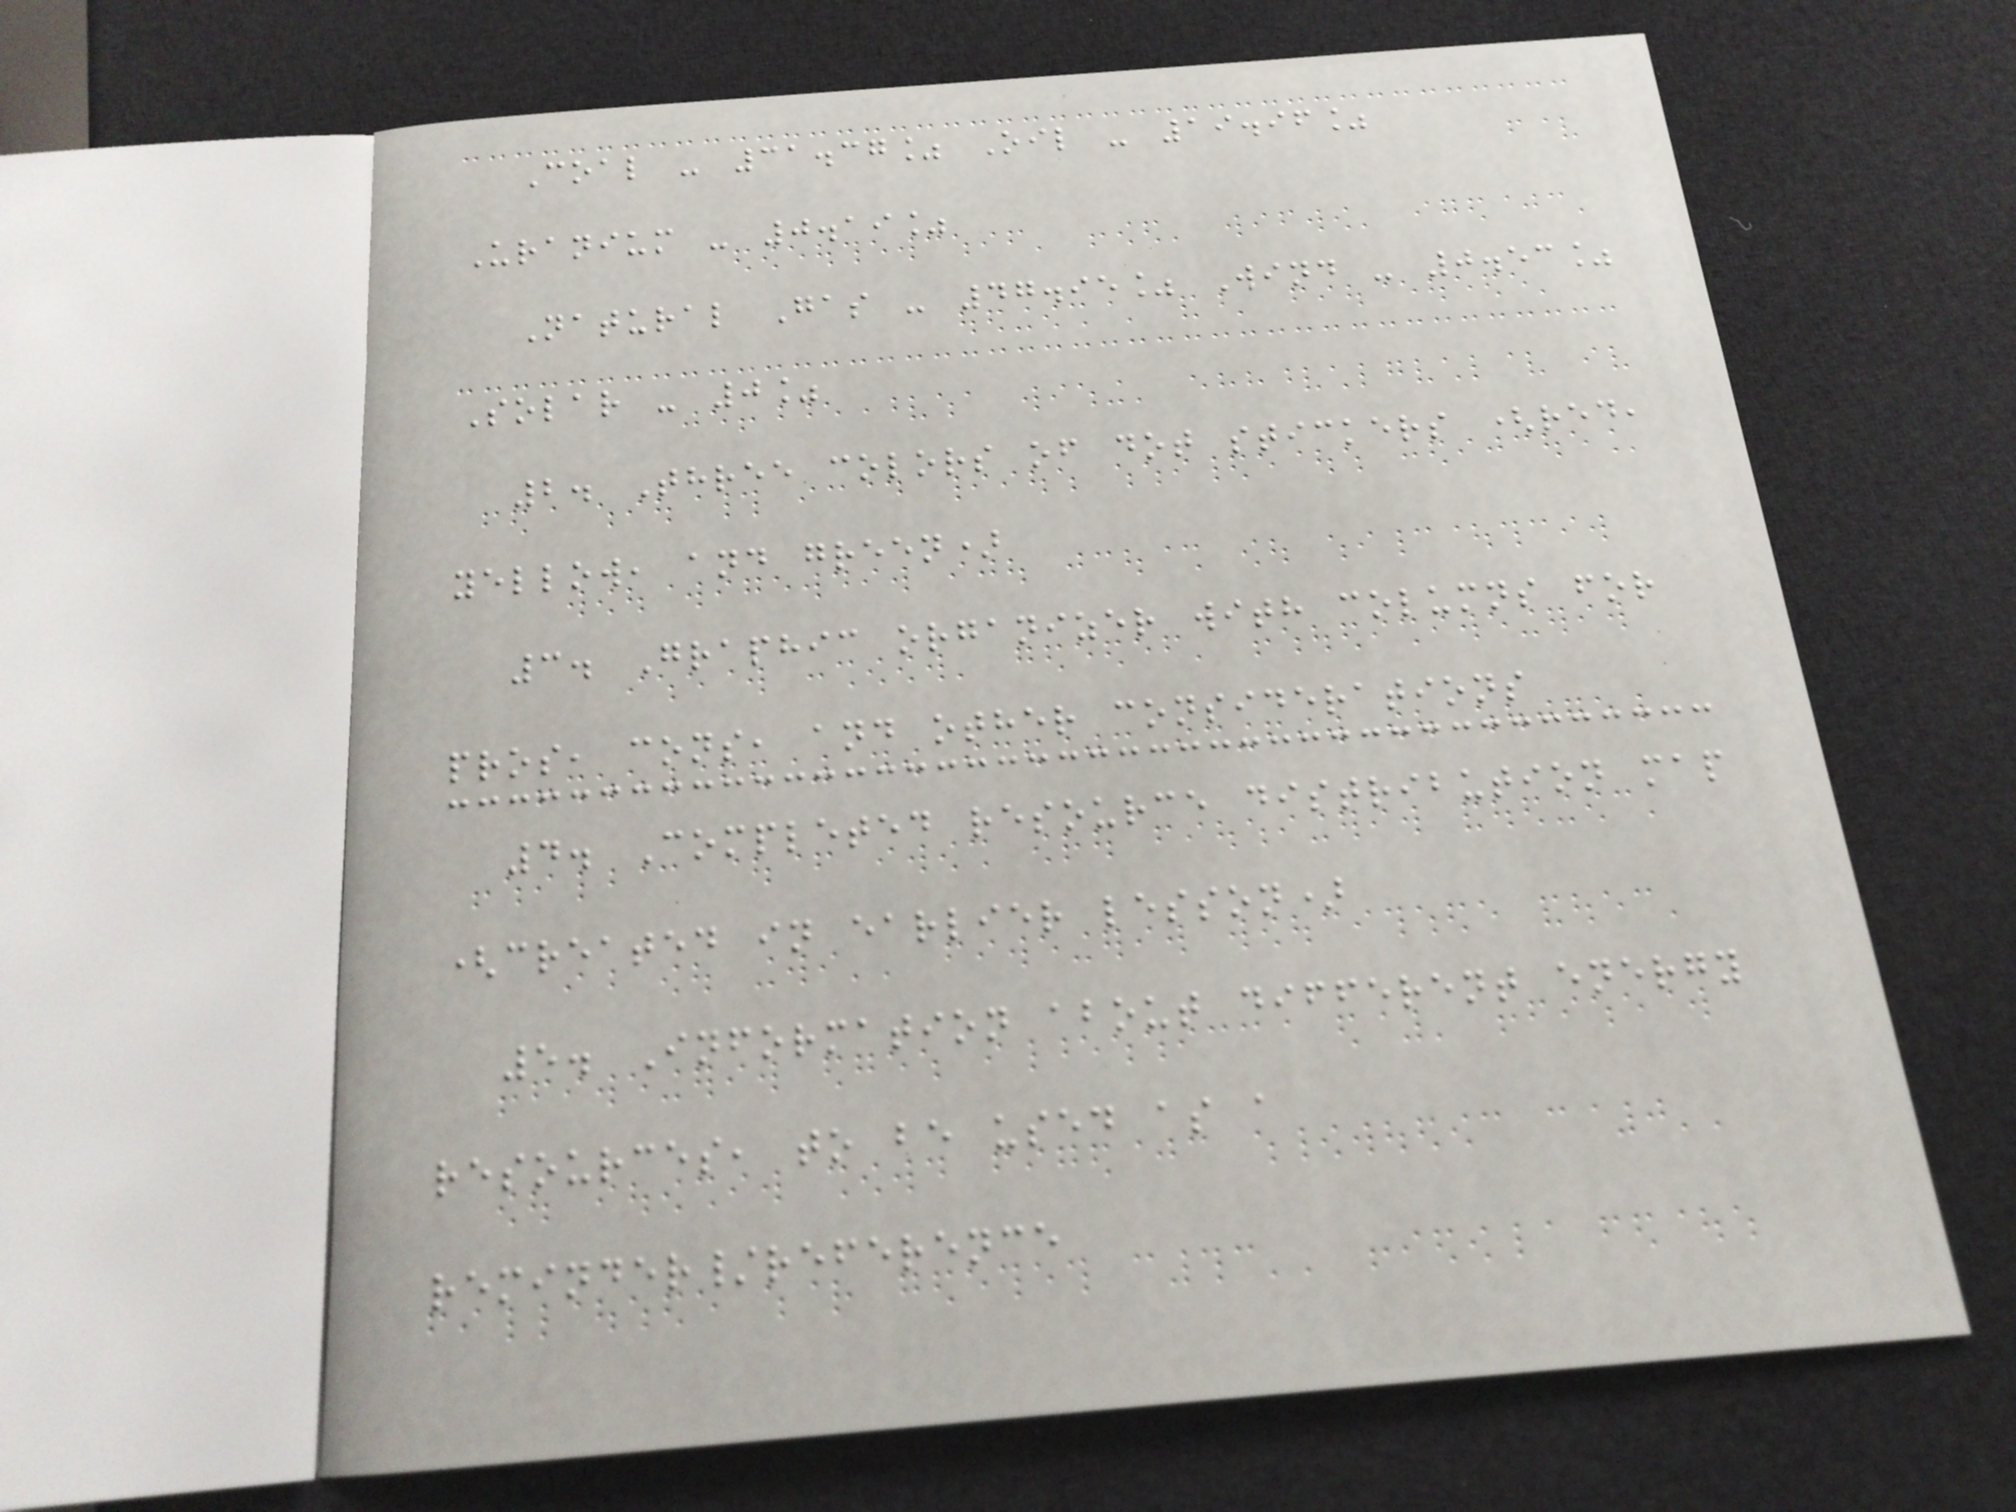Coal - 31.37% Oil - 19.96%
Uranium - 0.19%
Natural Gas - 47.95% Wind - 0.53%
Solar - 0%
2. Three colors of dot stickers (red,
yellow, and green)
3. Graphic organizer with columns for
pros, cons, and other considerations
4. Completed resource distribution map
(created in earlier lesson)
5. Information about different energy
resources, to be used as a
reminder/reference
